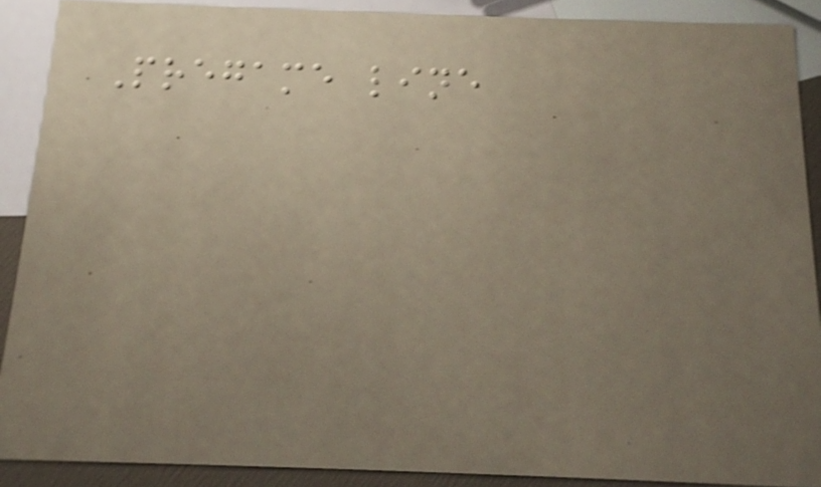Pregame line
